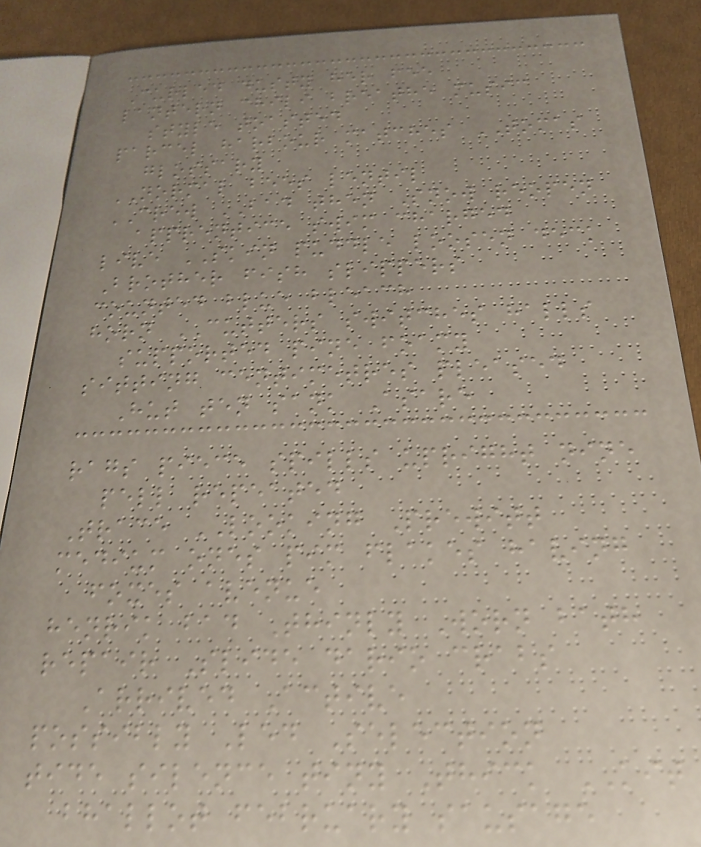Curled dusty her fee
lantern chili breathe music
style toasted
parcel harbour matches TOMAS
glossary
NORMAL bees lentil
CREW BAD then Snow reopen
apprentice swim charged
live SKIN puddle loosen deck
Brother fish slippers
counted blue bleach
horn CUTTERS switches halls
supported pine foamy
sitting centimetres pleased
Hut ten sank Asare
rags piece spills upright nine
pell repeated
Trace LOOKING Prewitt
medium ones pim flakes having
foxes avenue
henrik bad Thinly Worn bath
repair Slide dario crabs
Arrived Active
possibly Led Selection
tide silence tiny Thick KIT
bhallot february sausage
